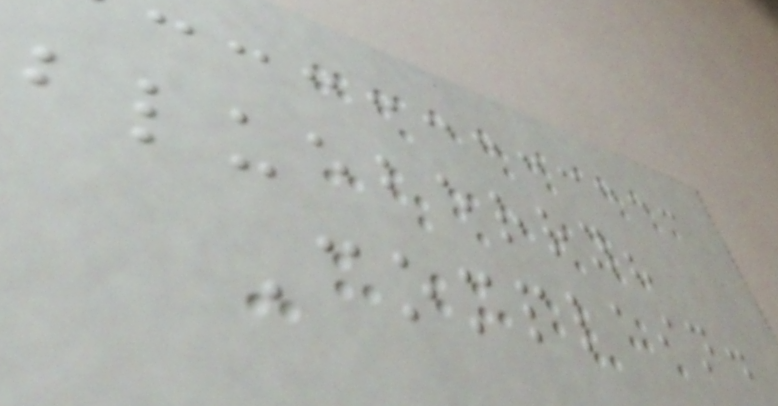blueberry?
Complain.
